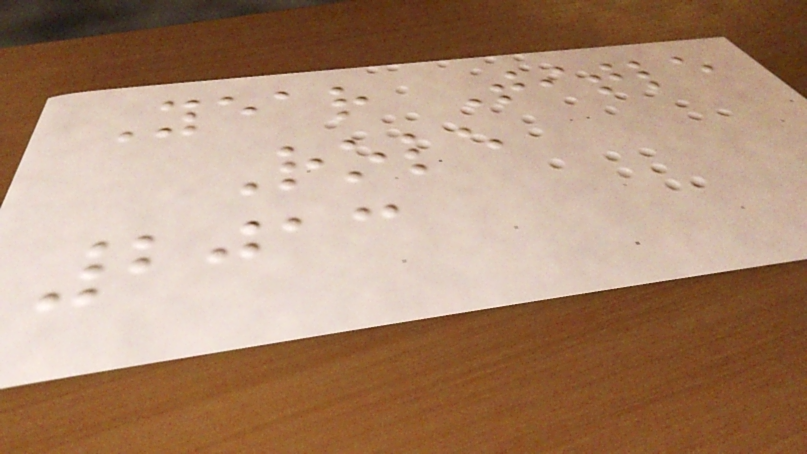Year Title
Role
2013
